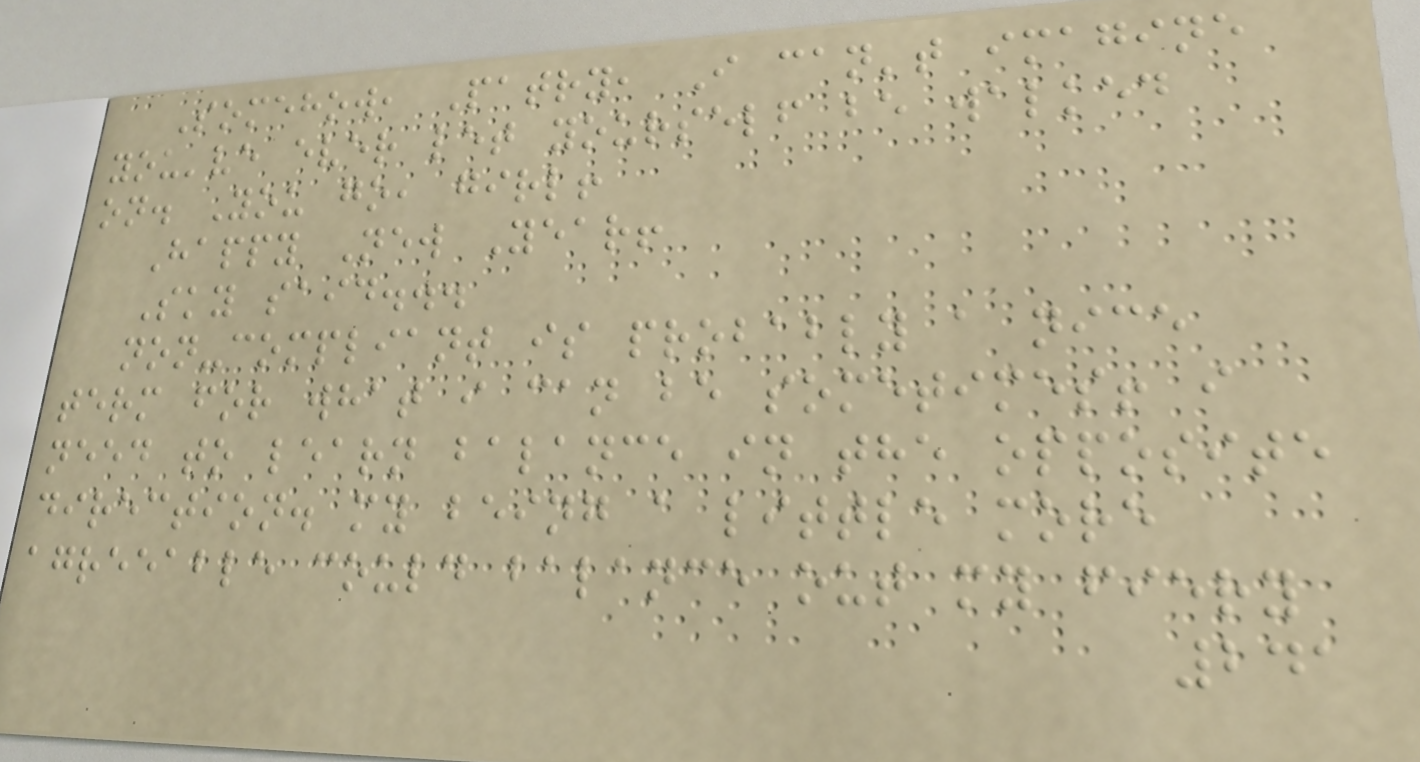Somehow, Patry, I can't imagine
you've ever let yourself be walked
on. You go, girl!
Happy New Year!
Sky said...
non-compliant is probably a nice
term for what i can be sometimes! i
need to learn balance in the opposite
direction. my being a little more
agreeable could balance out my fiery
241
